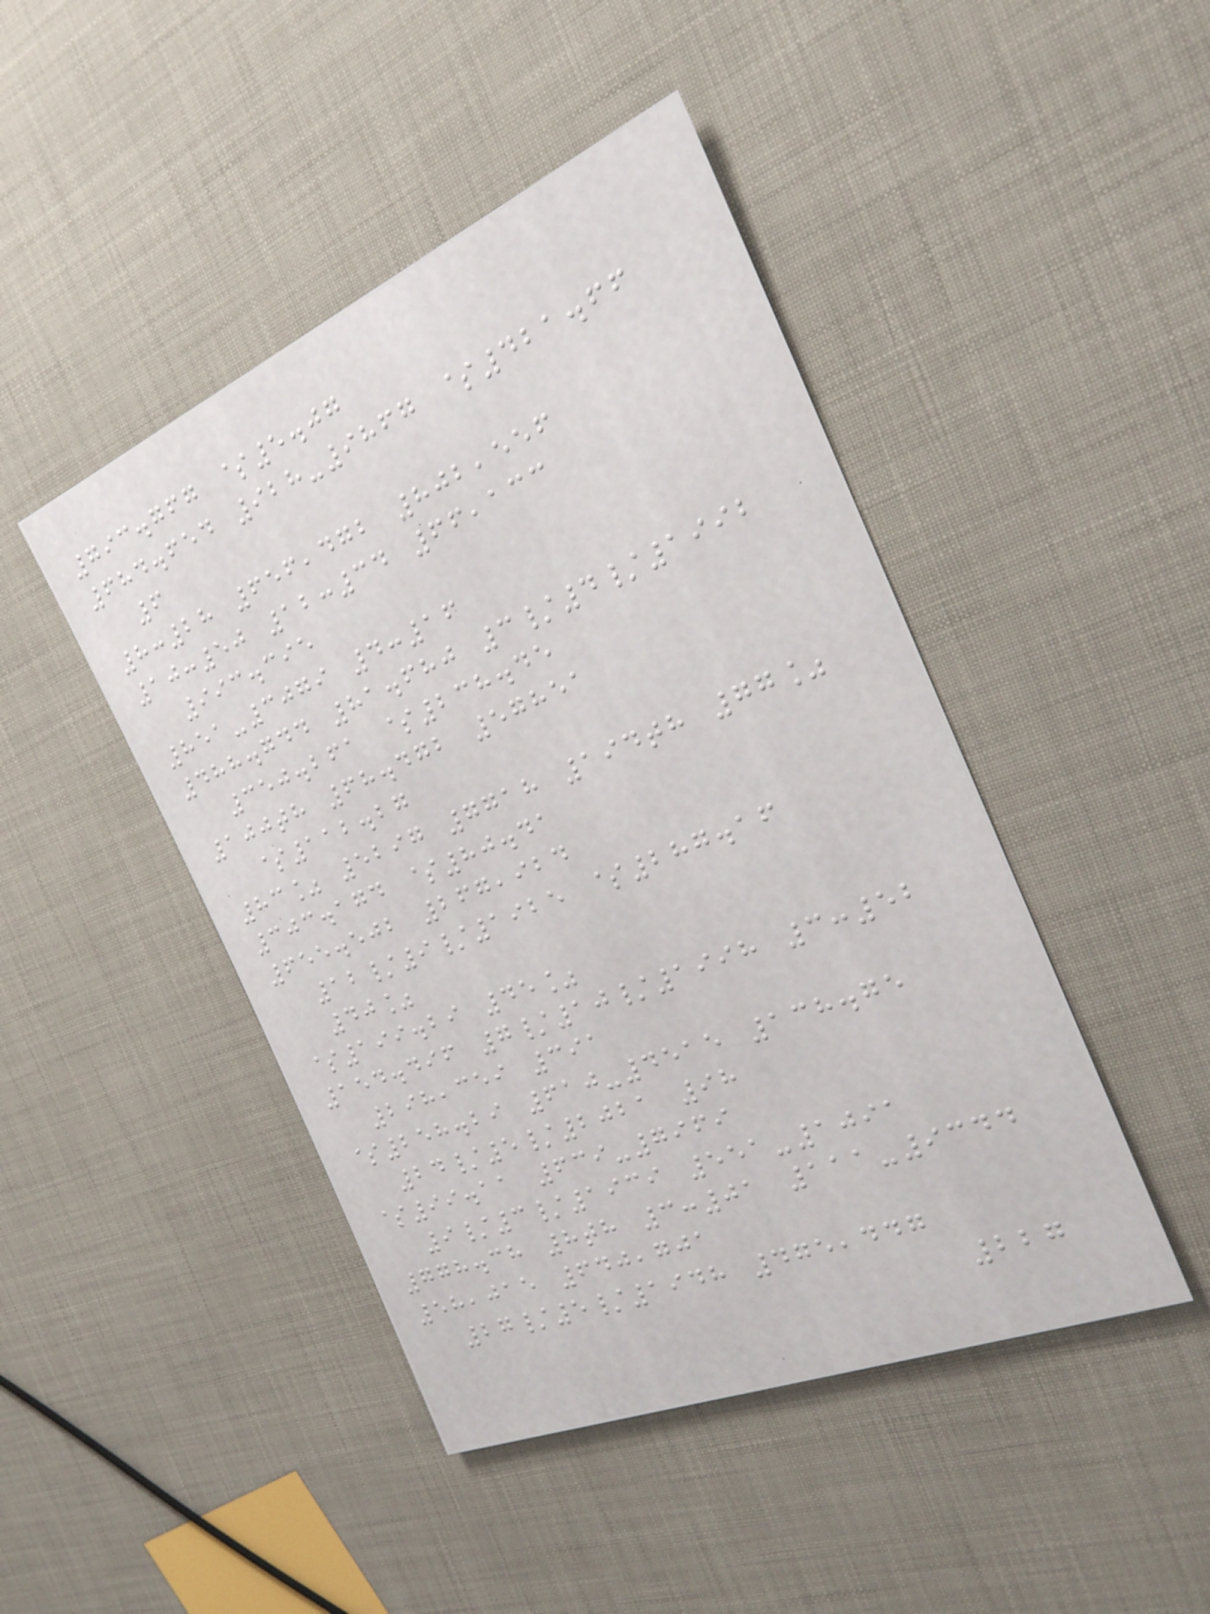793.767 $5.07
684.654 928-9867 $421.66
6
8:28 656,472 802,556
10:50 12:34 66,133
993.395
851-3079 4:16
488.744 81.680 3/4/1992
350.261 $238.45
100th 68.472 57851
$112.27
83% 5297 7718 194th 77%
303.174 $80.41
655.502 267,924
12/9/1925 $287.16
40%
$199.29 45%
154.496 7/10/1998 3:52
298,359 391
$258.29 610-4515 138.75
24/5/2021 98
$99.11 639-7969
9/3/1939 551-1091
778.38 8th 3:01 111-9344
58,015 640,701
27/5/1948 475,447
227
